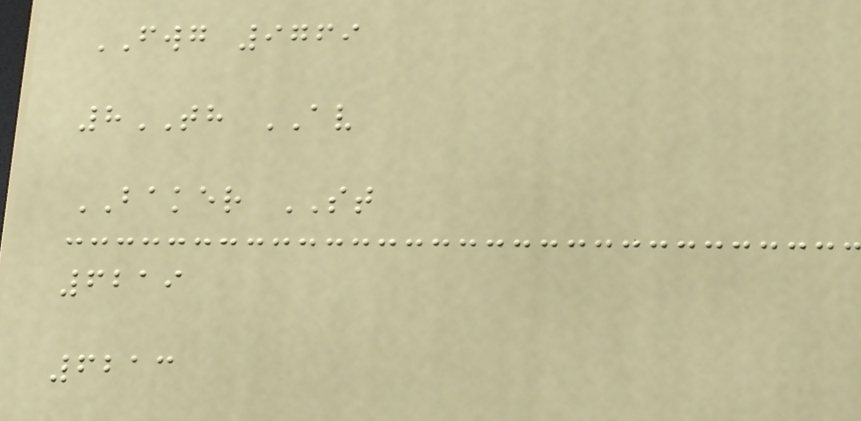FWG 9769
8TH AV
BAKER ST
6219
6213
